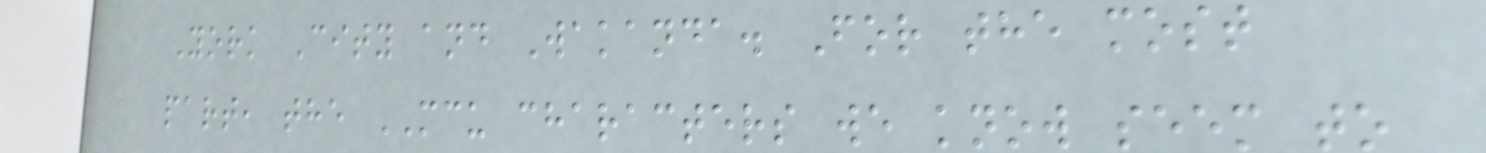York City and Wakanda. For the most
part, the MCU characters we know seem to
